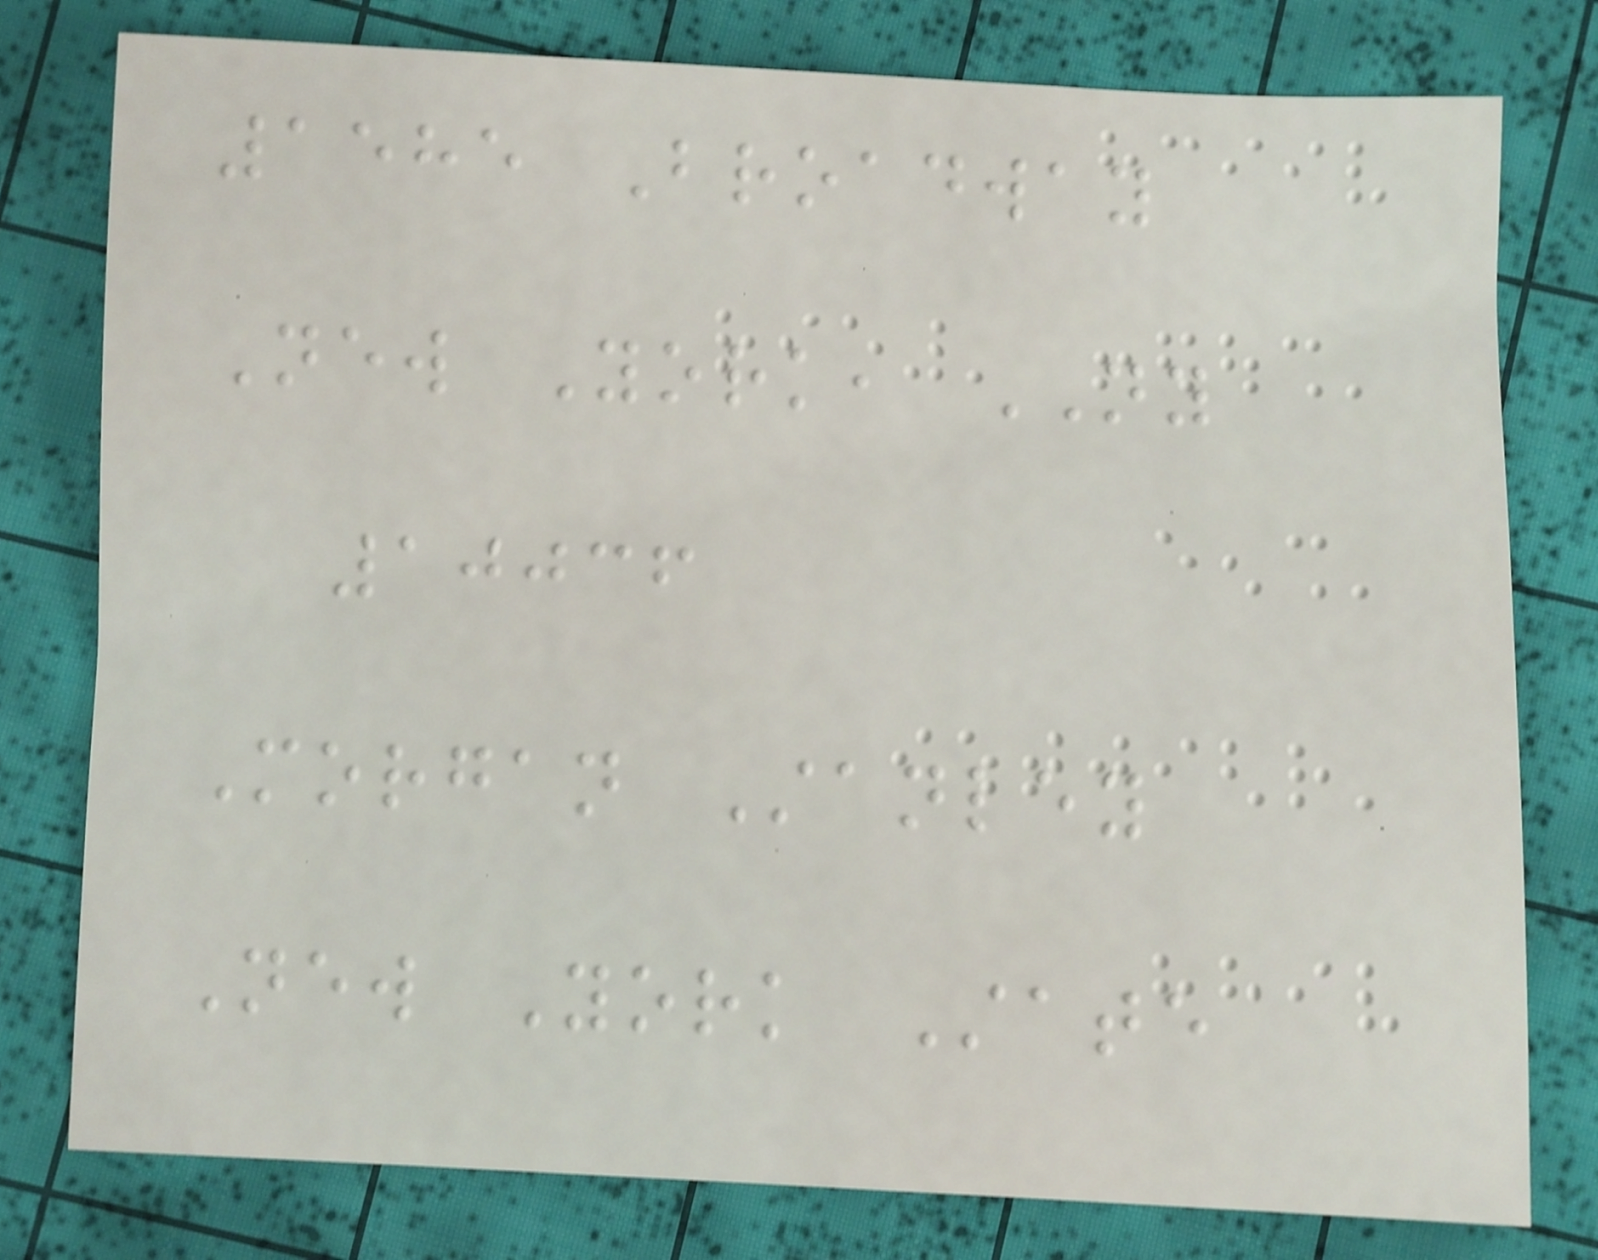1585 Broadway
New York, NY
10036
Morgan Stanley
New York State
